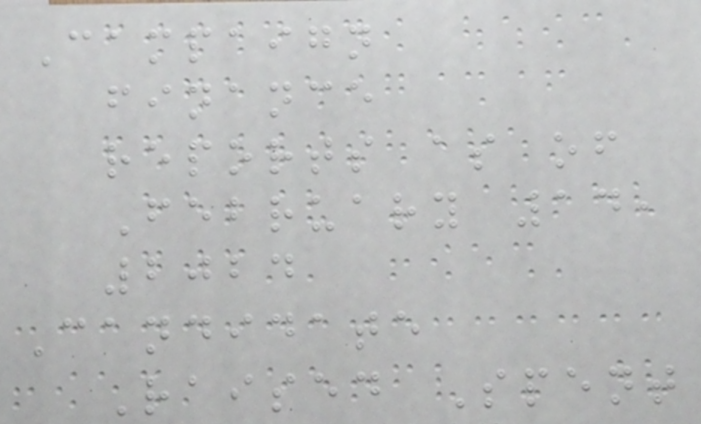Campaign
finance
reports as of
February 14,
2024
Candidate
Raised Spent
